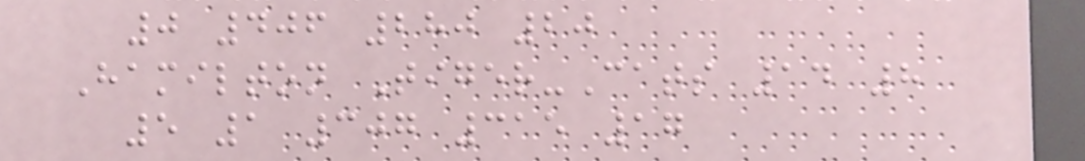0 406 280 20
Hamilton Tiger-Cats 14 8
5 1 307 315 17
